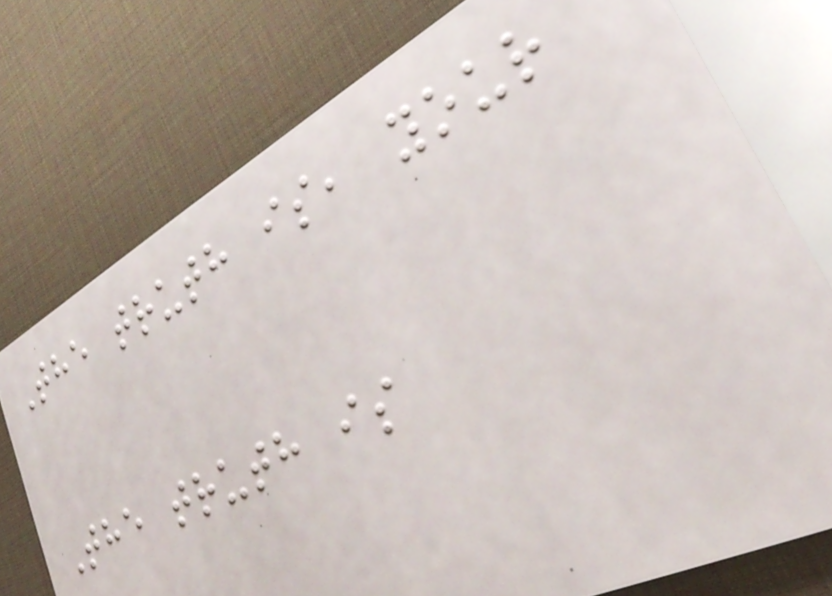The truth is, your
The truth is
